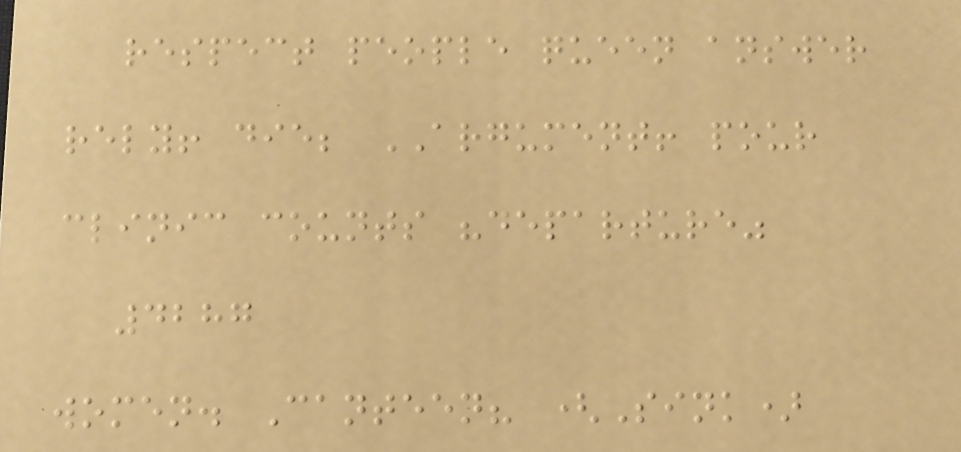respect people queen answer
rely! die; ARGUMENT! pour
clinic counts "departure"
4287
women. Canteen? (Sink)
